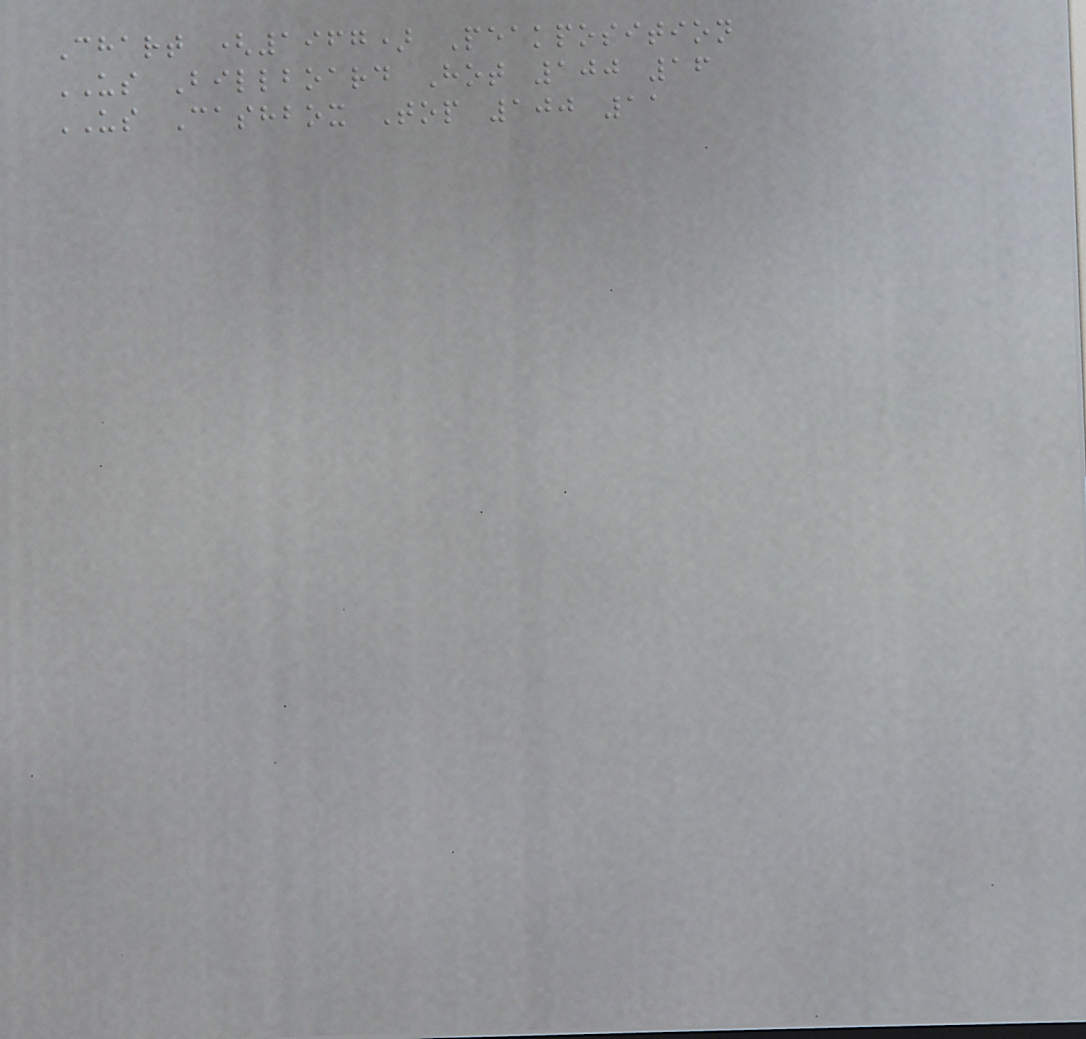Chart (1967) Peakposition
US Billboard Hot 100 16
US Cashbox Top 100 11
